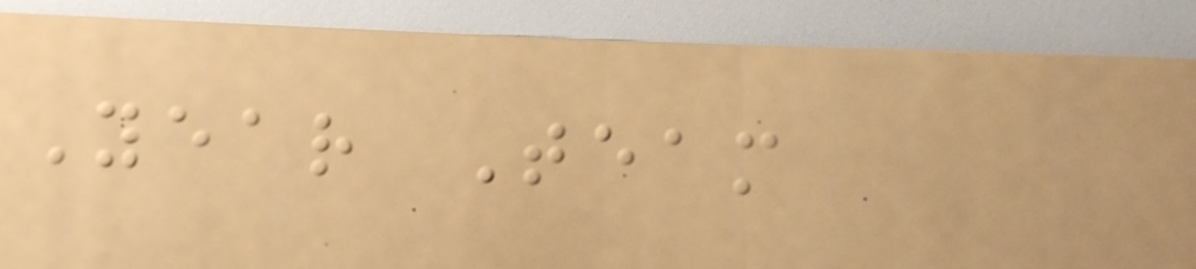Year Team
